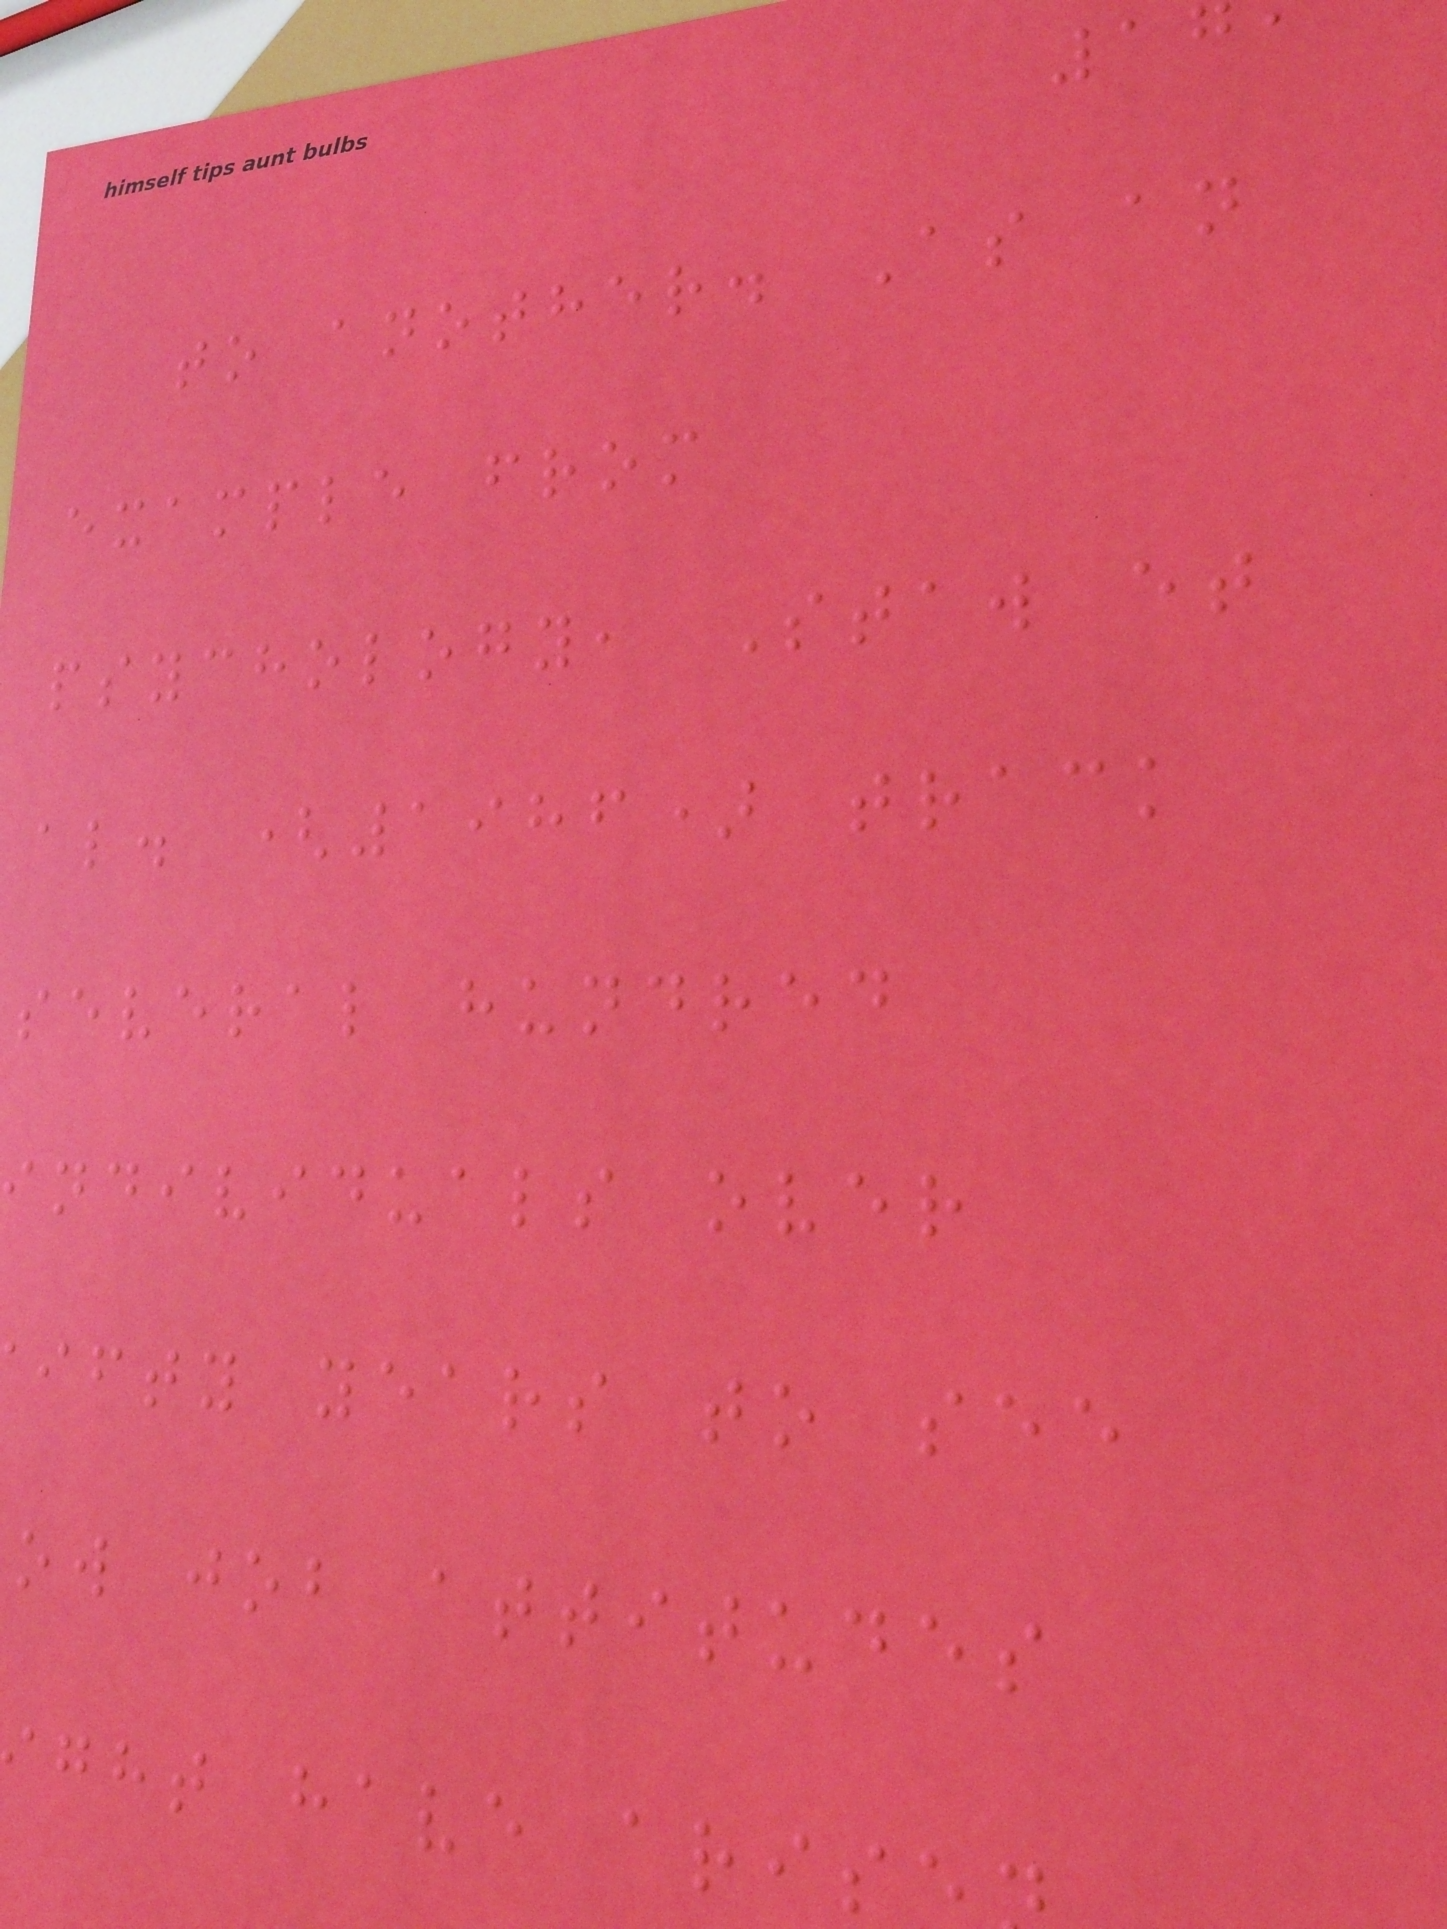to another. As an
example from
psychology, Staw et
al. (1986) track
several hundred
ndividuals over
ifty years to see
ow job attitudes
ght have aris
